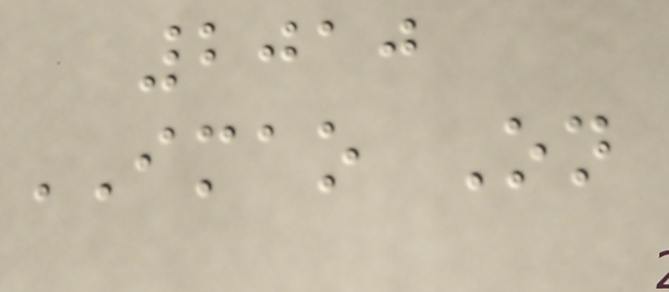2010
IMAO On
